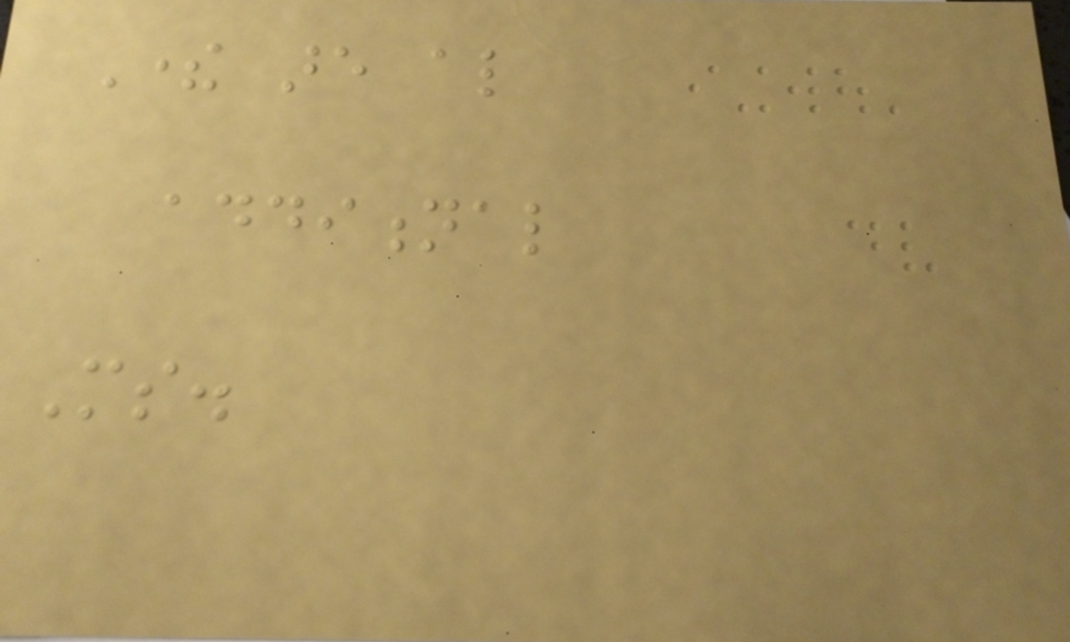There are also
additional
Ms.
